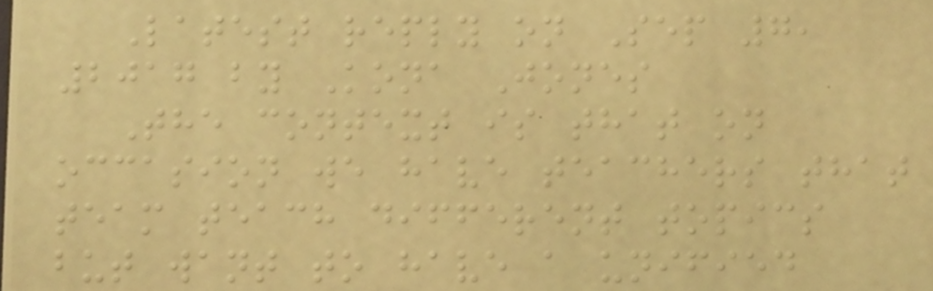Latest reply on Sep 7,
2017 by Kona Jones
The context is that on
occasion we have teachers that
team teach different topics
but want to have a unified
